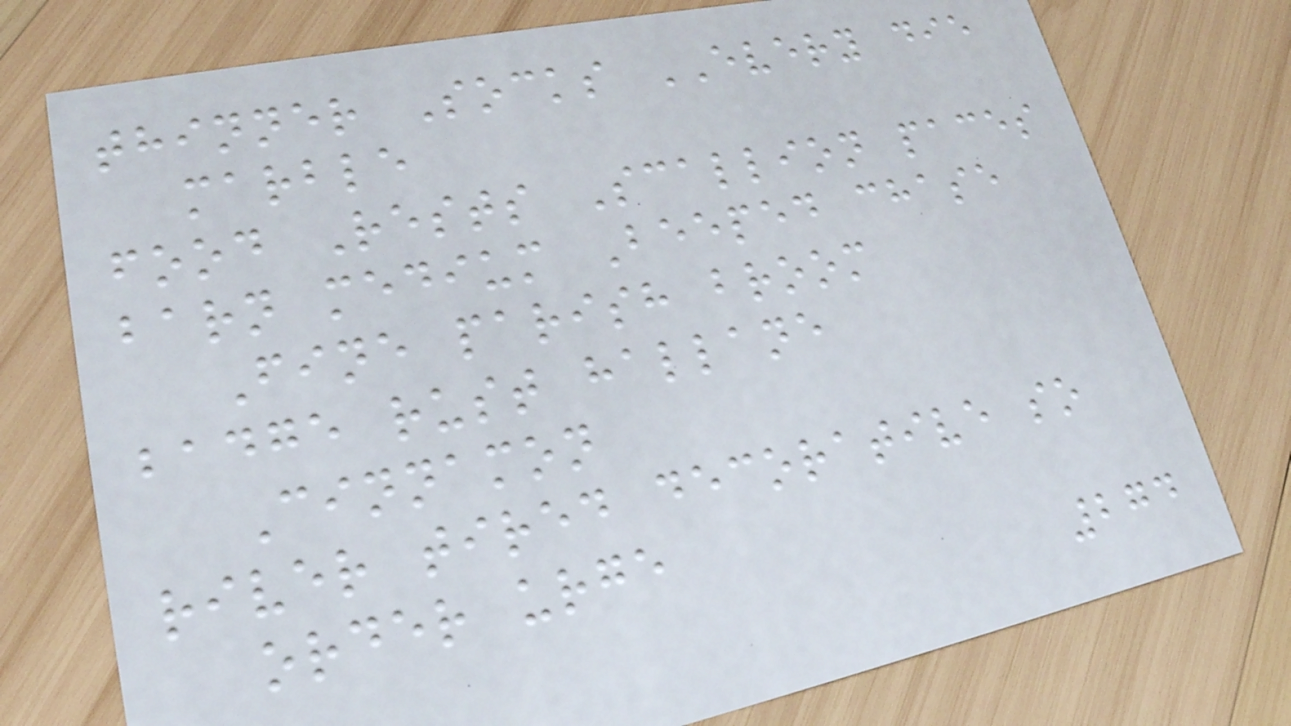thinner Socks EVERY die
marble
food Rests Scallion paces
barn medium Beeped chase
Fine parish broom
badge rust hallane
Cinnamon
river tired decorative so
order urge
274
